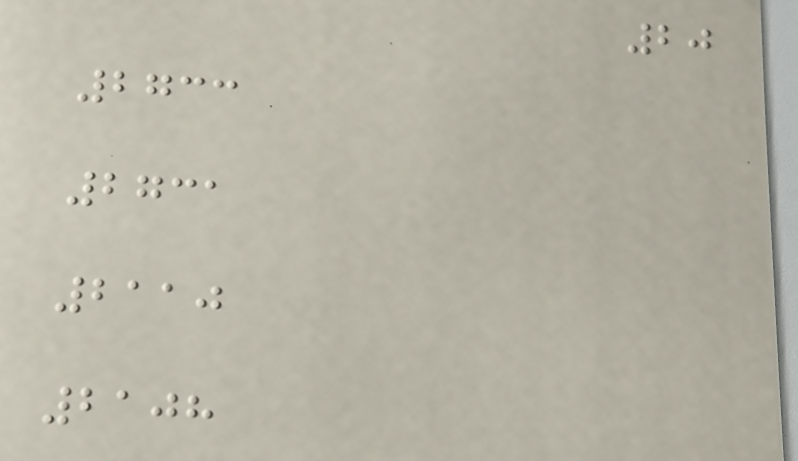20
2733
2731
2110
2108
